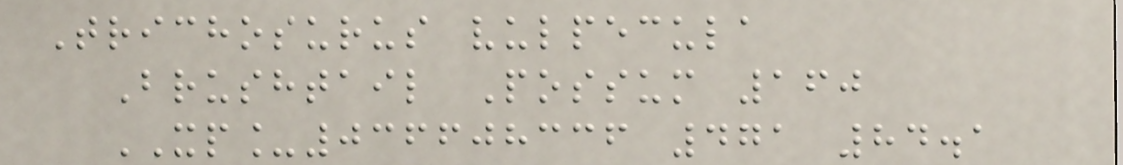Trichosurus vulpecula
Brushtail Possum 160
XP_036608336 471 84.1
